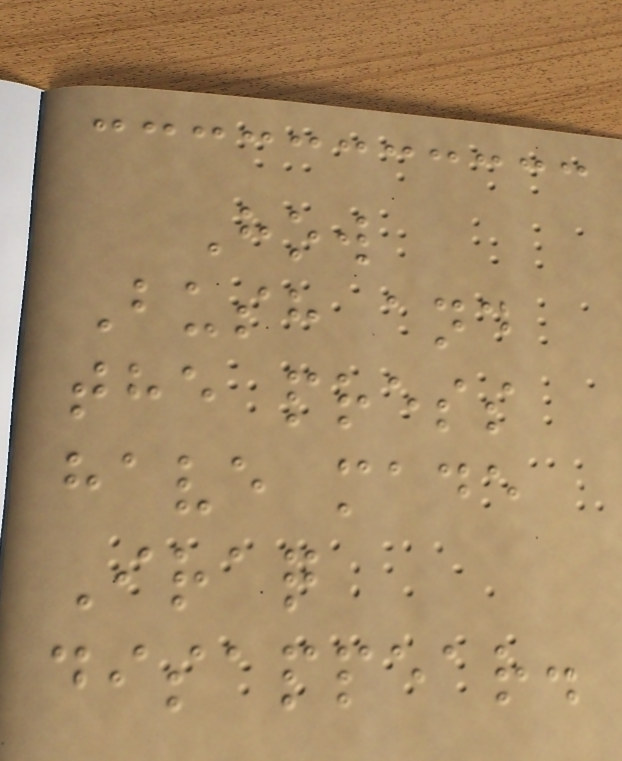How
Bush and
the press
have made
Iraq
disappear.
